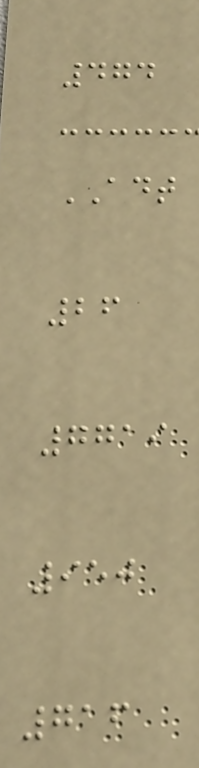474
ADT
26
7719
950
716
